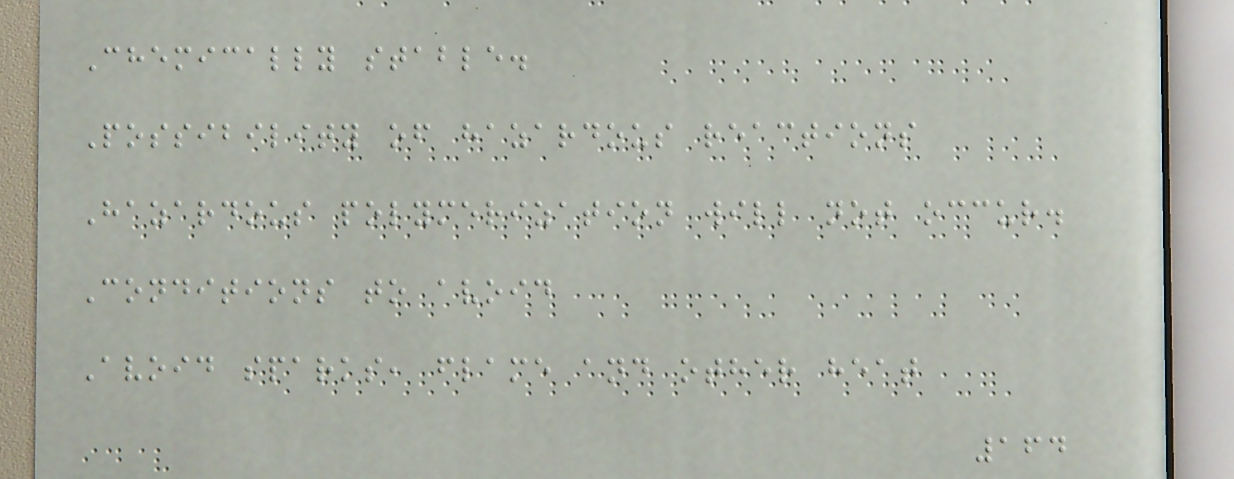Chemically stable.
Possibility of hazardous reactions
Hazardous polymerization will not occur.
Conditions to avoid
Avoid sparks, flame and other heat
164
